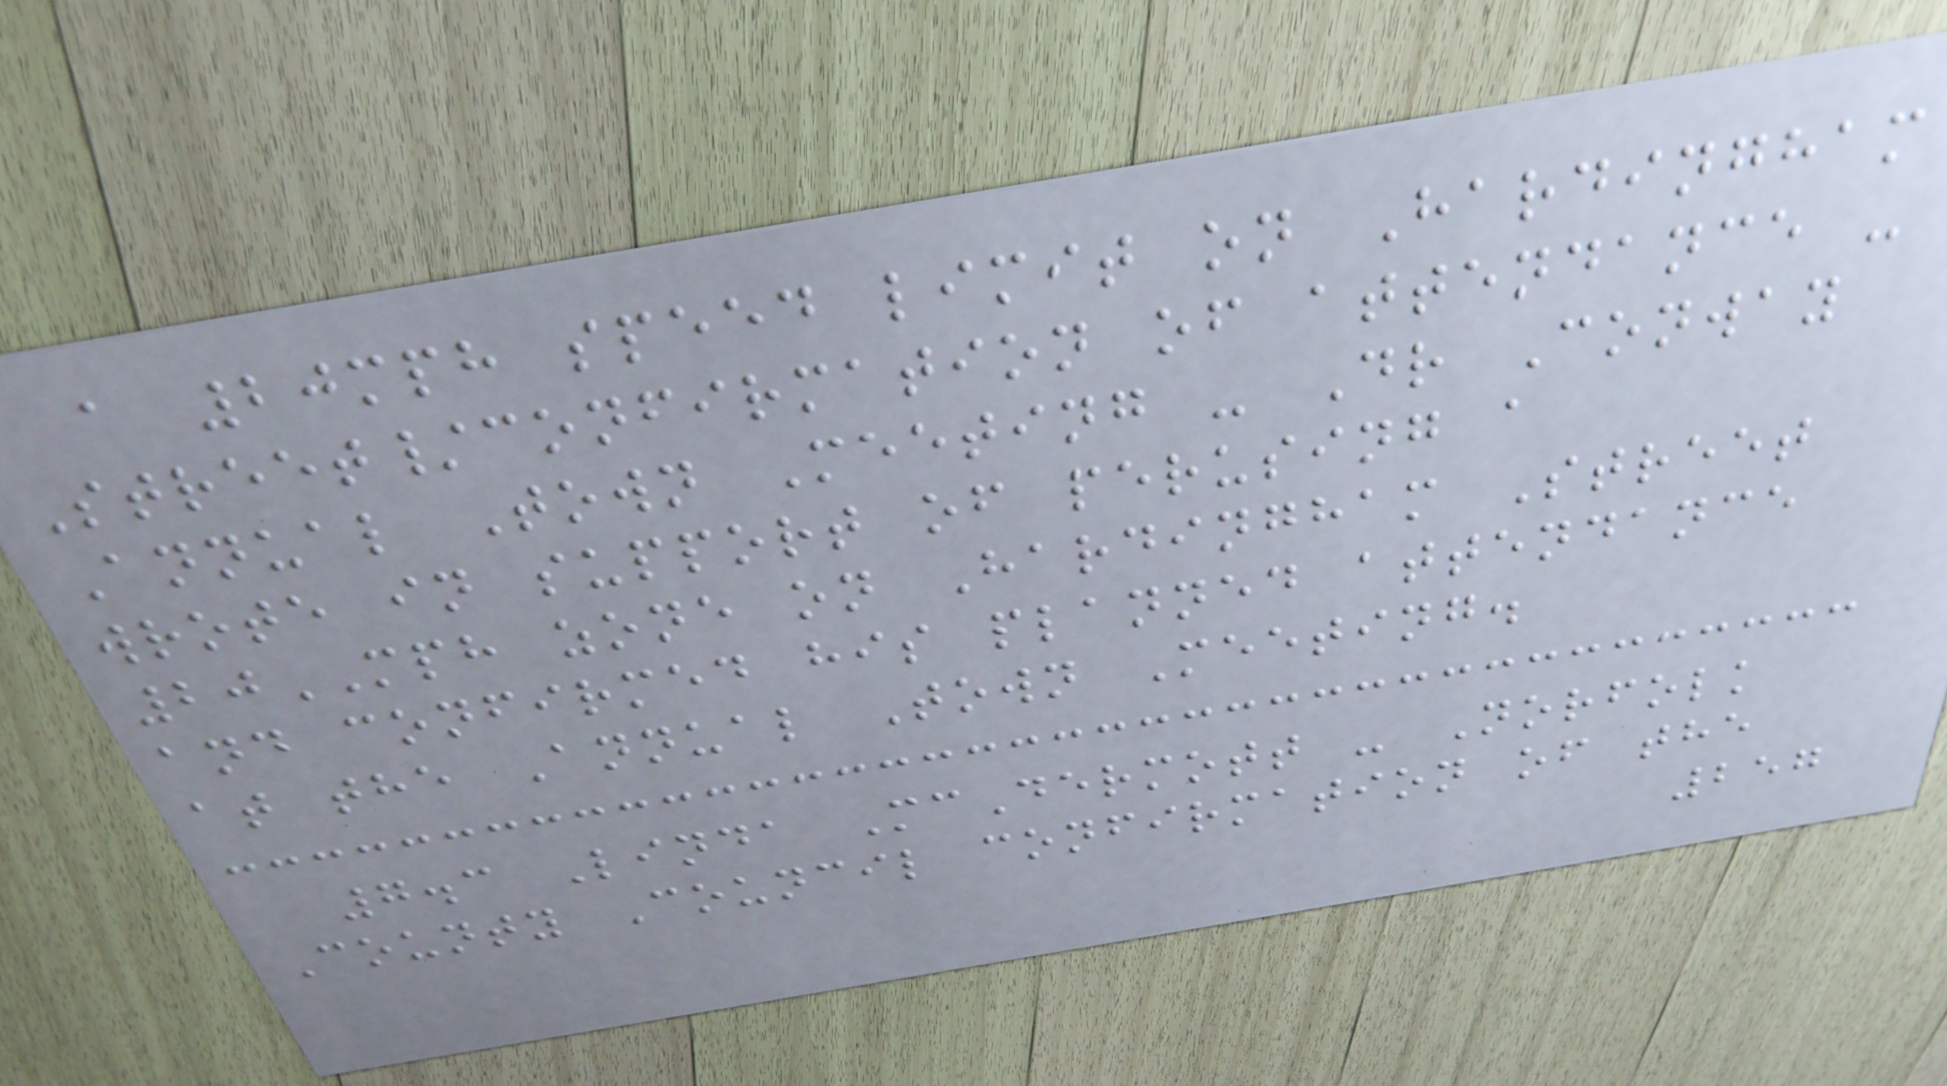a 20mph speed limit on Hardingham
Street/confirmation of attendance -
Annual Town Meeting - Dr Conway
wrote in support of perusing a
20MPH zone on Hardingham Street
and confirmed his planned attendance
at the Annual Town Meeting.
7.3 Linda McDermott - Norfolk
County Council confirmation of the
257
